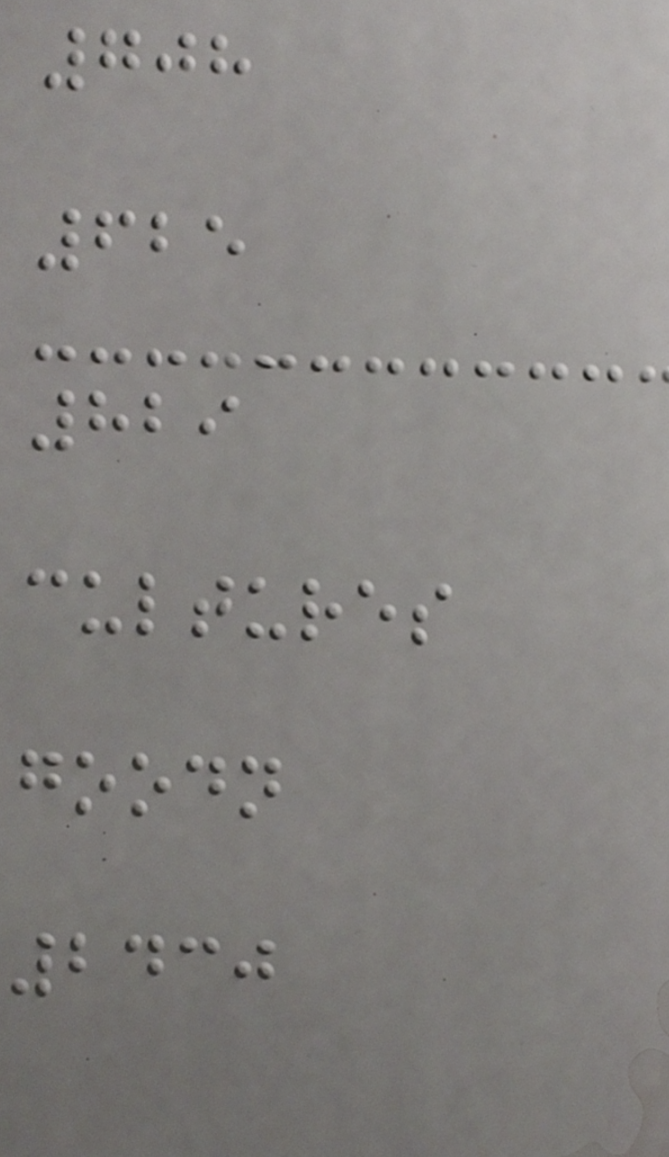708
625
829
cultures
goodn
2430
